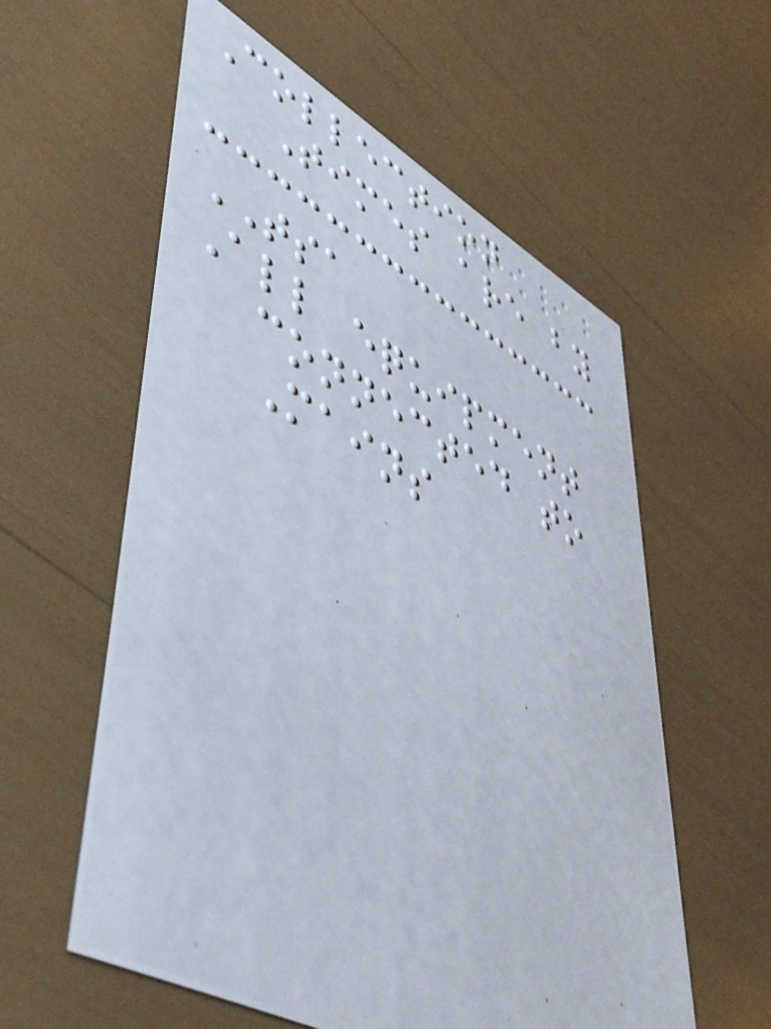Collection
Times are by
TSA
All equipment
connected to
Mains
